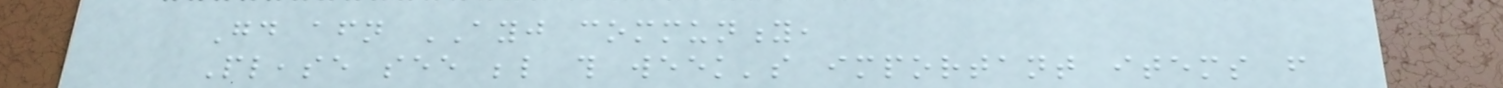Good afternoon AYJ community,
Please see below this week's important items from
